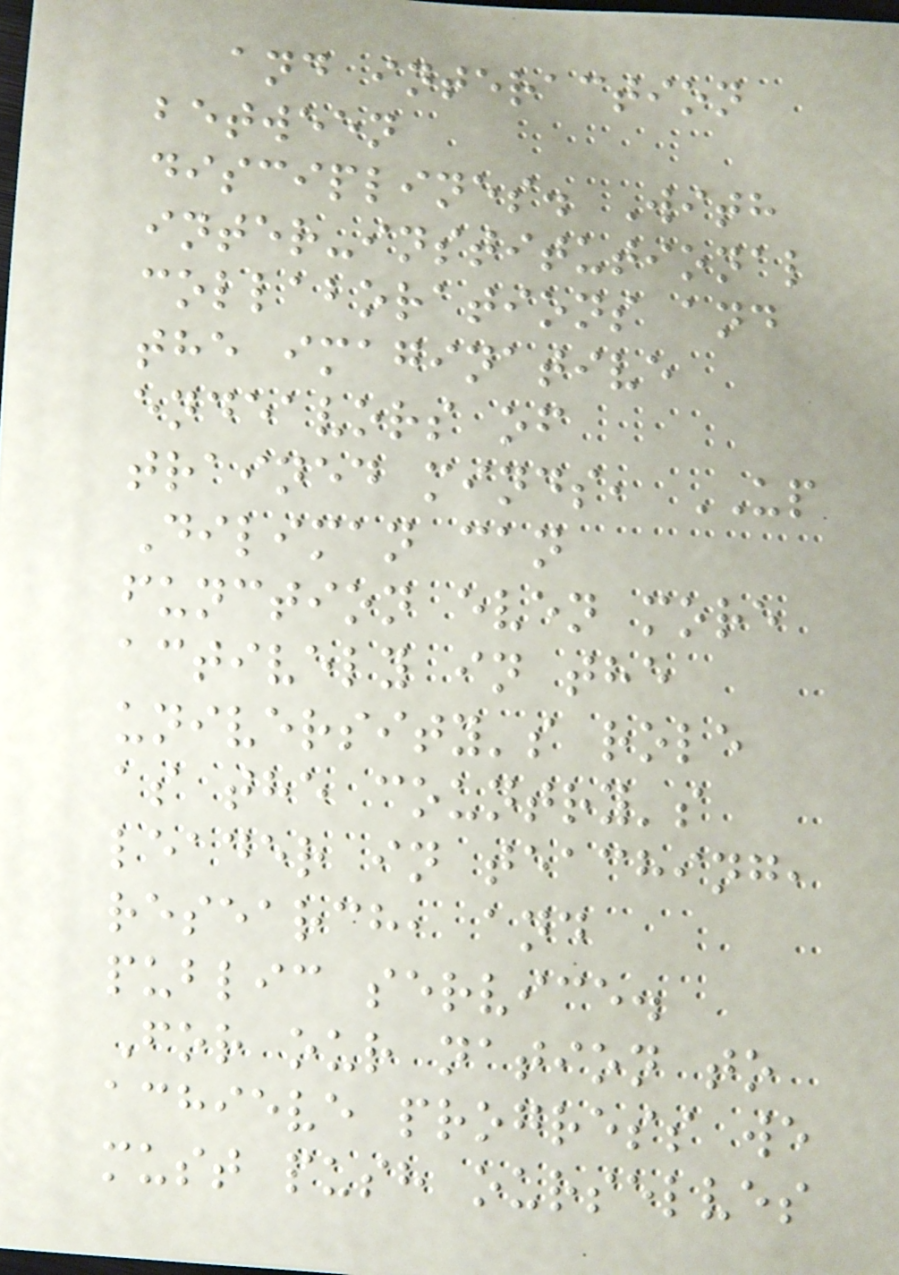and interaction
between
disciplines. With
inter-institutional
collaborations and
the imaginative
endeavors of
trained minds, UP
Diliman can
function even more
actively in the
university's role
as the country's
leader in teaching,
research, and
public service.
For our nation to
achieve progress we
must push ourselves
